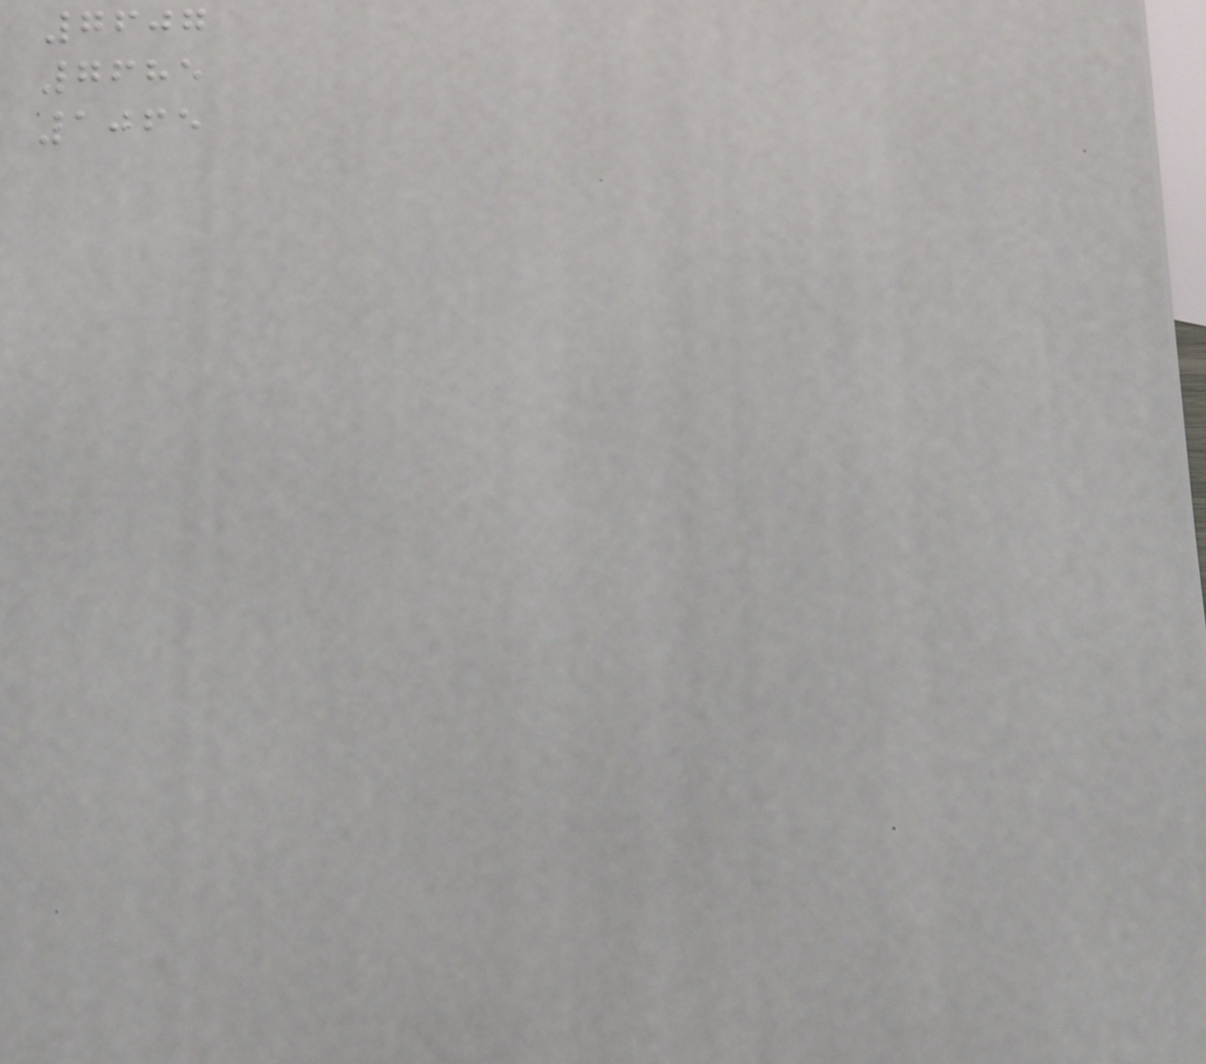7607
7685
1065
